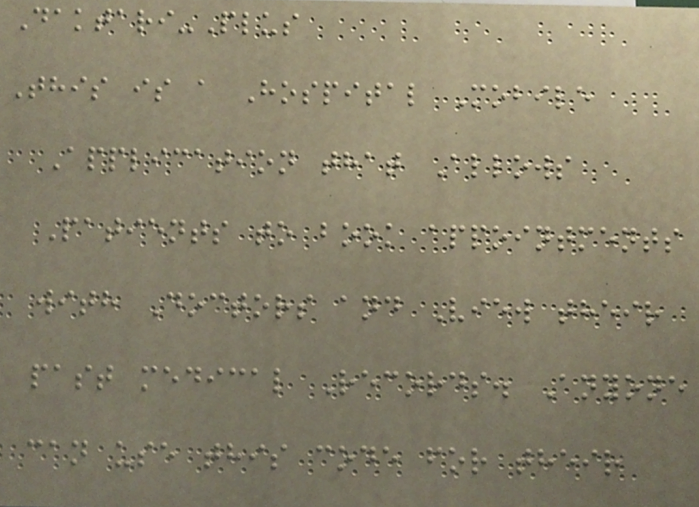Daktari-Plus
This is a Hospital Mobile
Application that Allows
Patients to book appointments
with Doctors and View their
past medical Records. Anyone
can use this code for their
